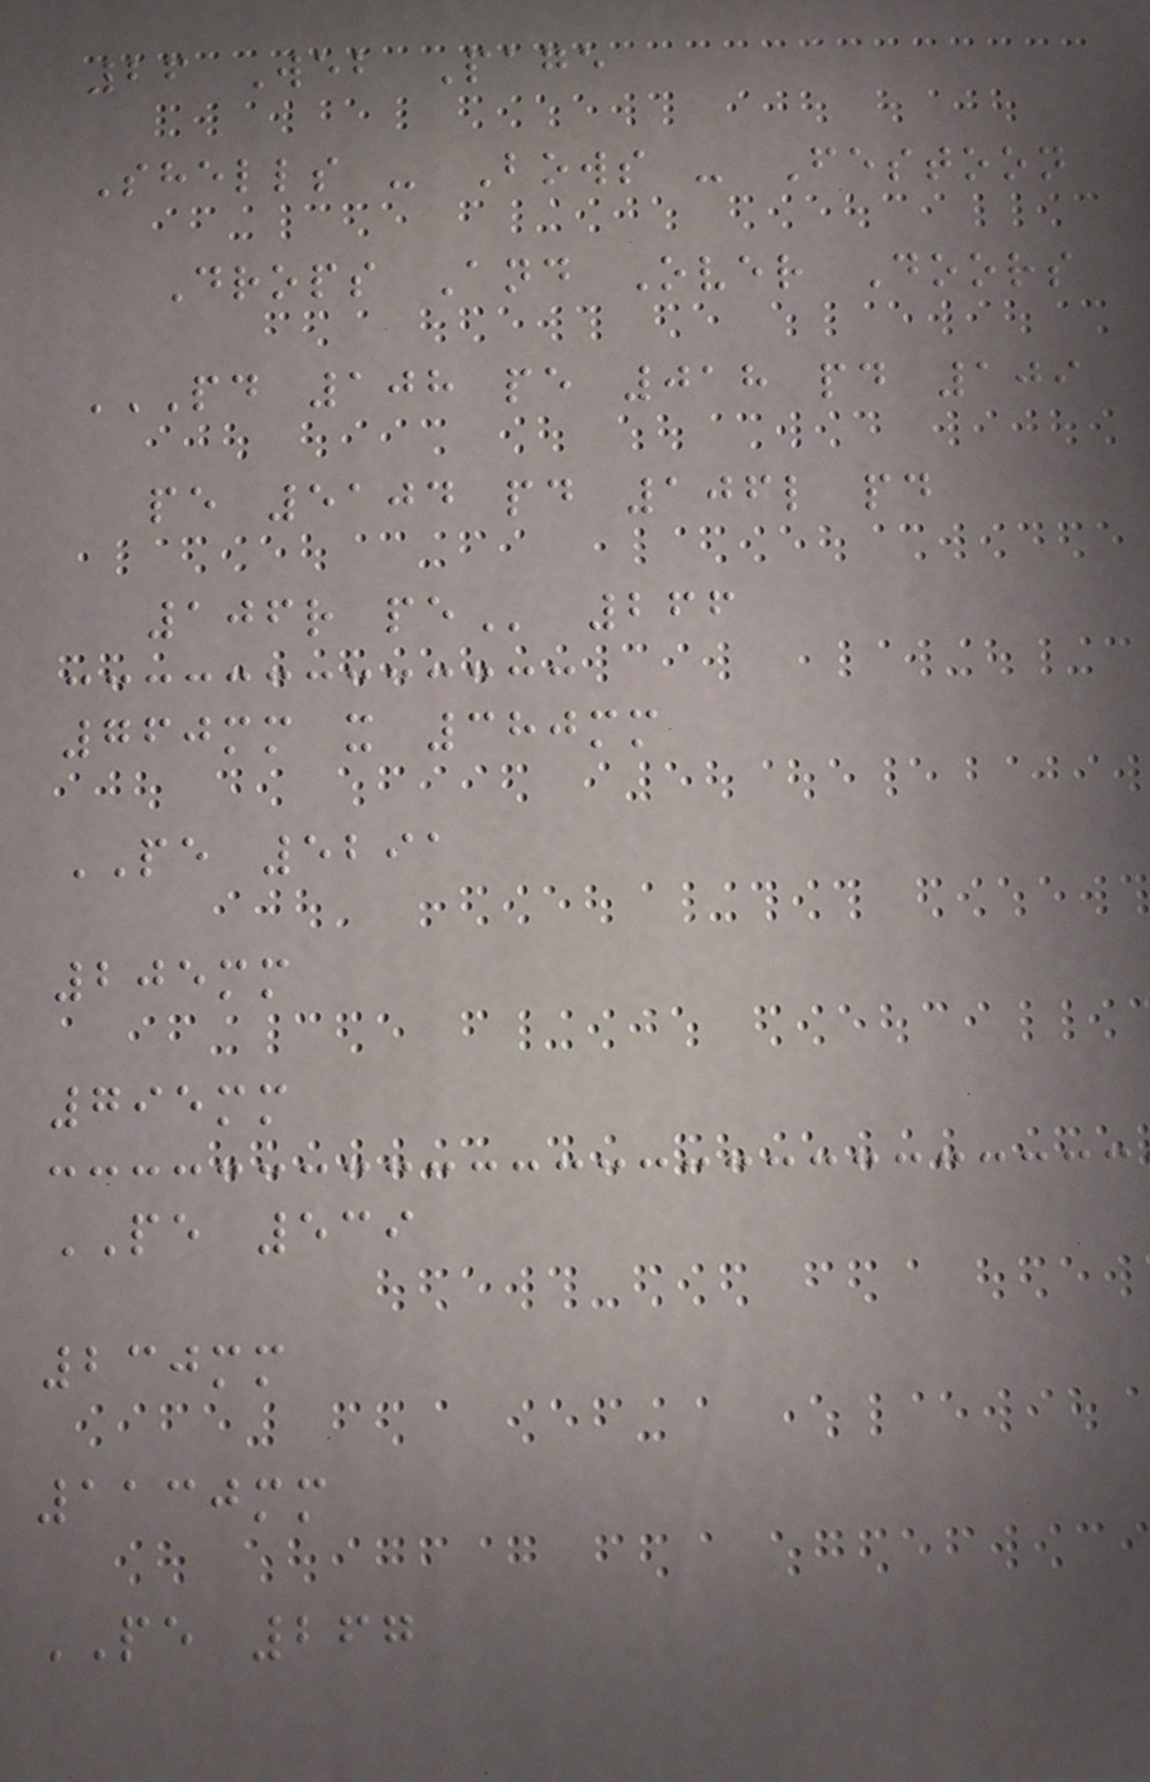26 Web Page
Shells - Bows - Festoon
Drops And Over Doors
PD 108 PE 018 PD 109
PE 5104 PD 106L PD
106R PE 266
760mm x 380mm
PE 5291
205mm
795mm
PE 539
230mm
1130mm
PE 267
